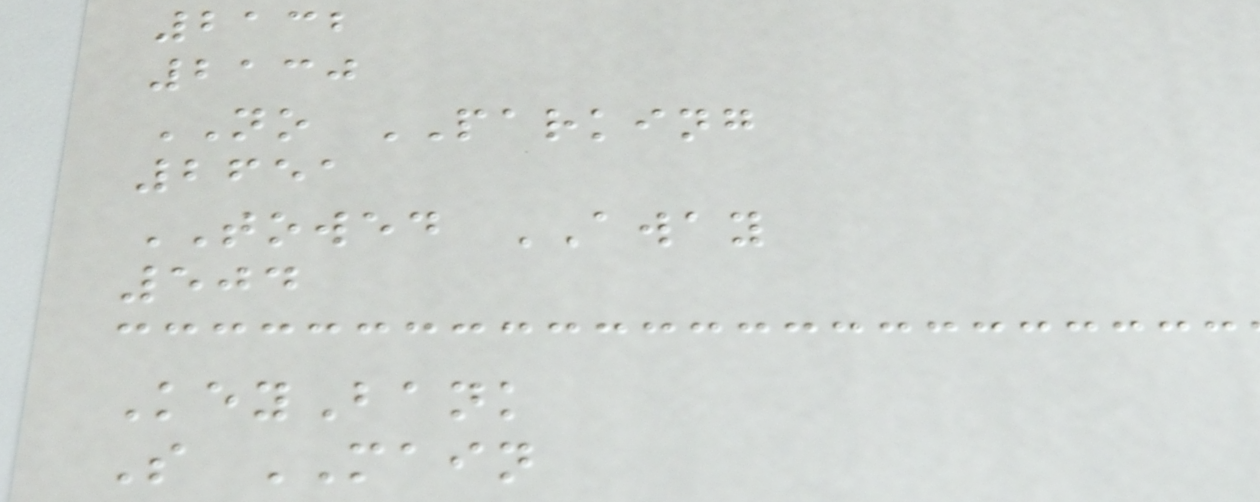2132
2130
NO PARKING
2651
TOWED AWAY
504
KeyBank
S MAIN
